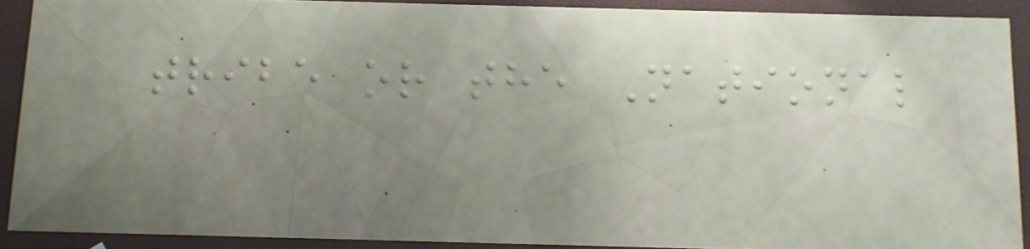tribe or the National
